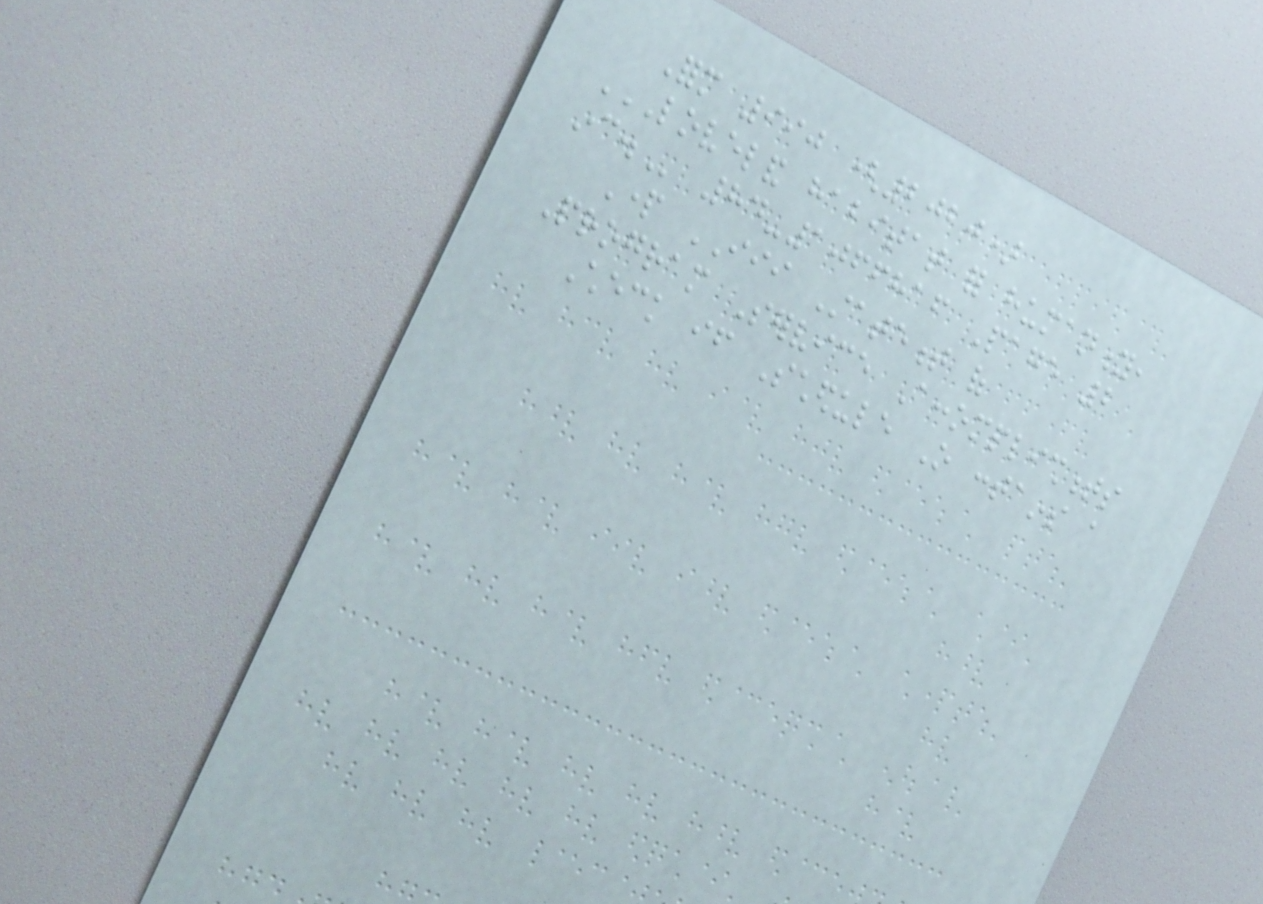Form 990 (2020)
LOVELAND HABITAT FOR HUMANITY,
INC. 84-1066816 Page 2
Part III Statement of
Program Service Accomplishments
Check if Schedule O contains a
